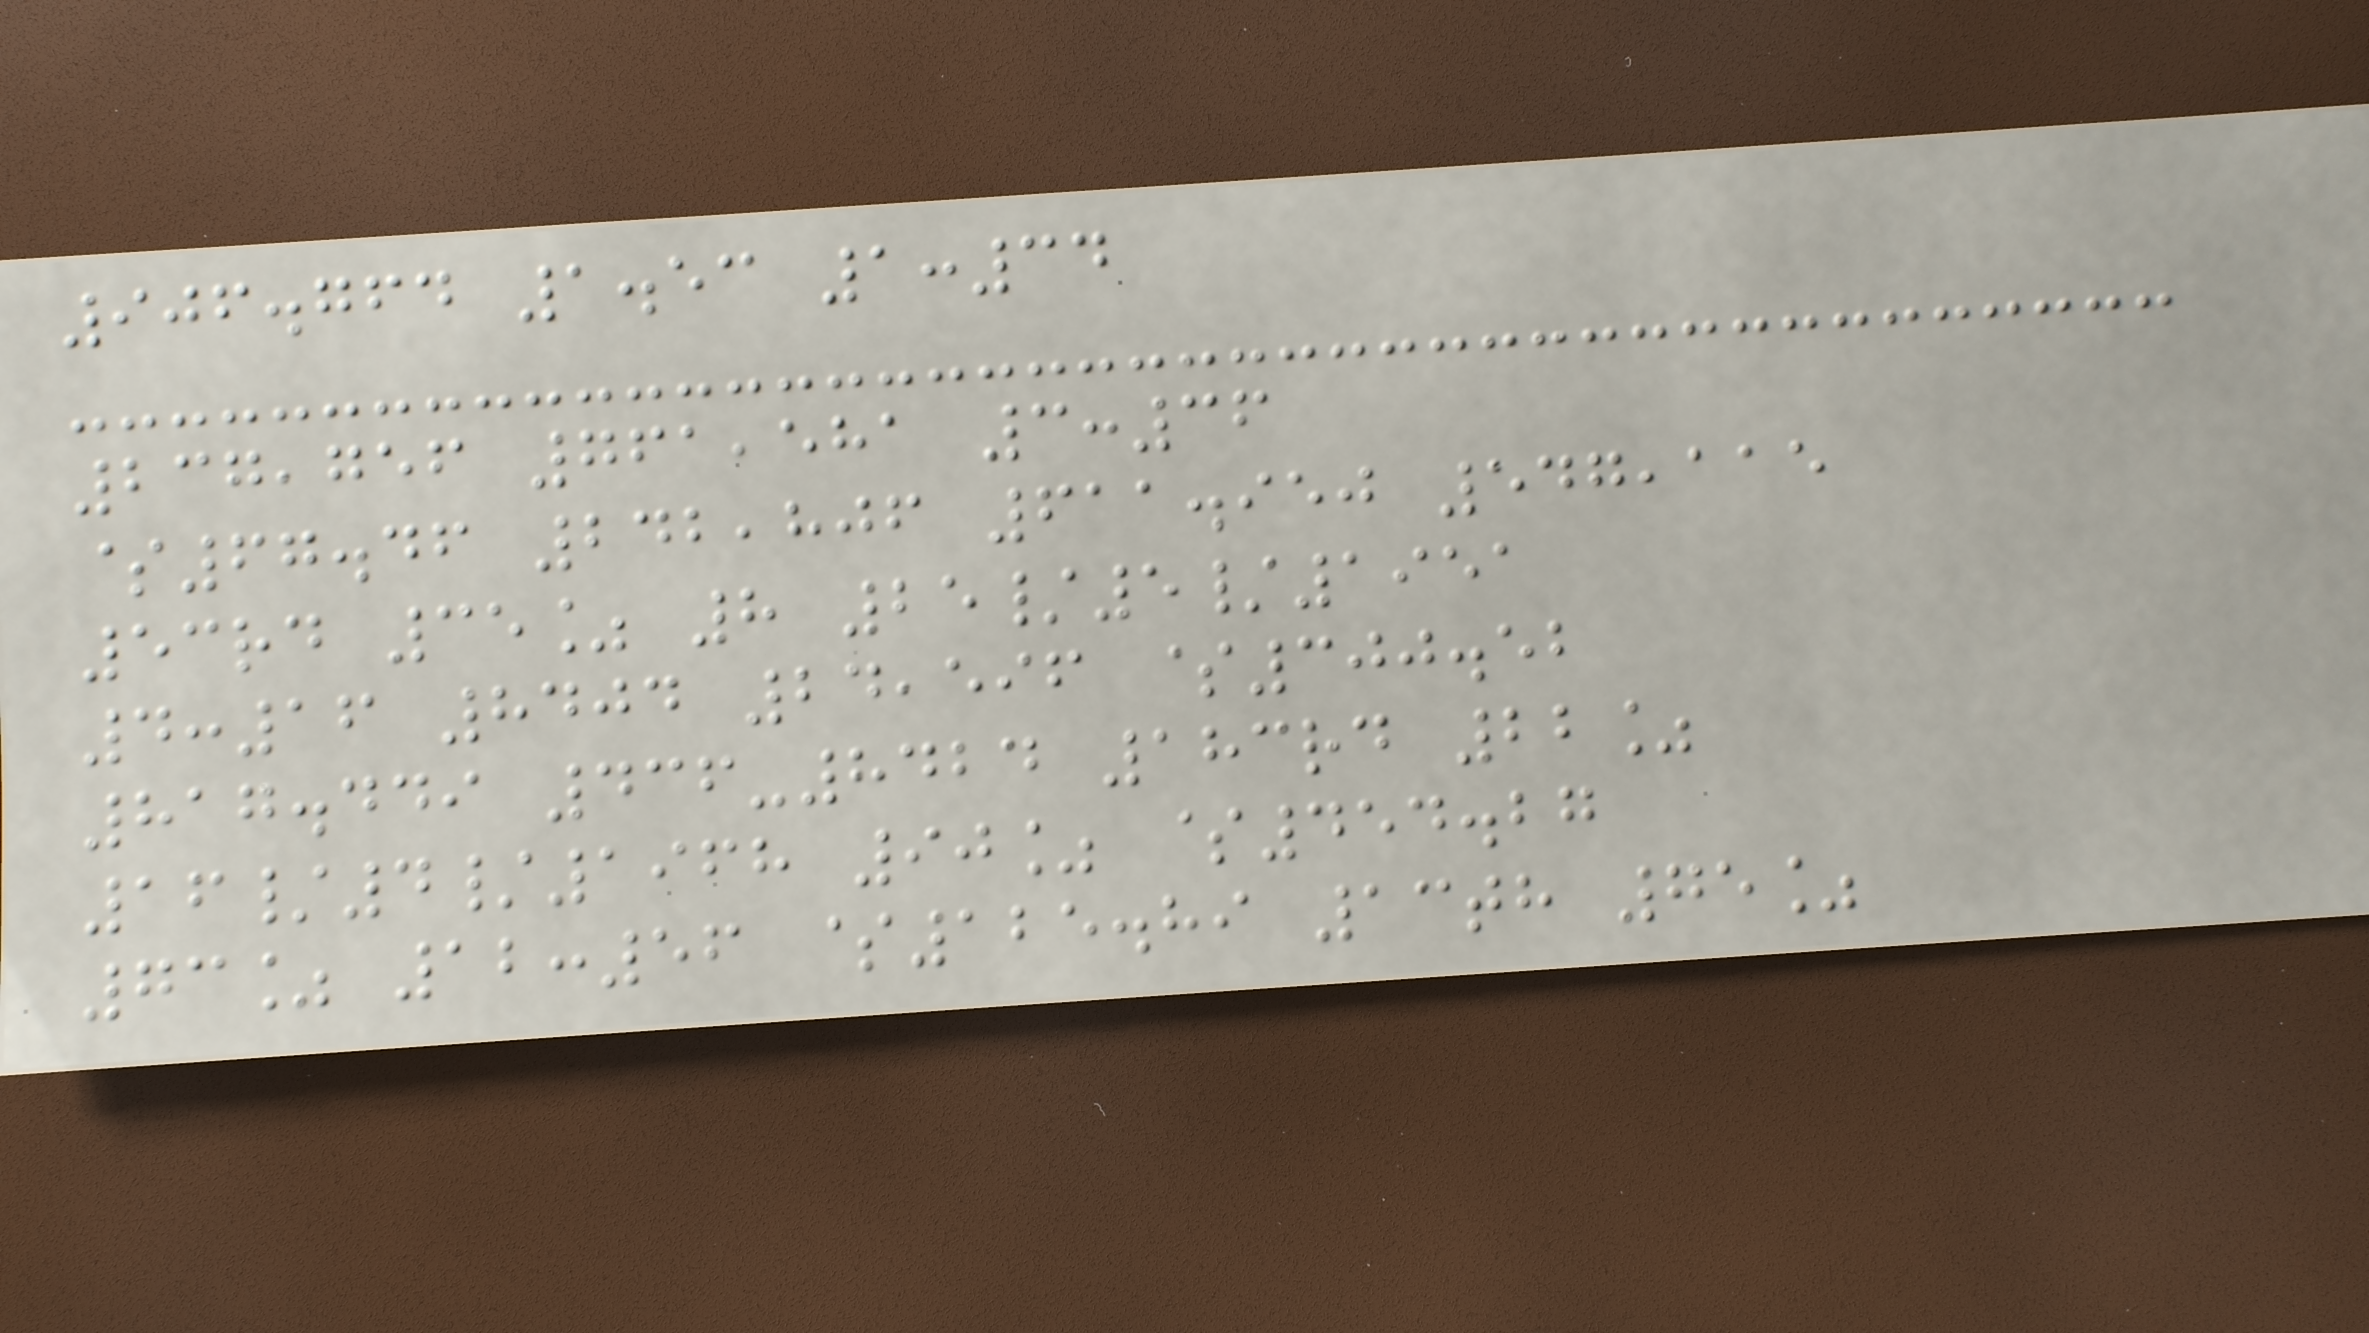906.764 1.53 1:34
237,756 761,581 3:36
$67.46 242,806 611.950 547,115
53rd 35% 8 25/5/1951
4:16 8404 24,596 $300.52
817.449 436-8424 183rd 22%
16/4/1968 90% $454.27
73% 12:56 $125.89 13th 75%
